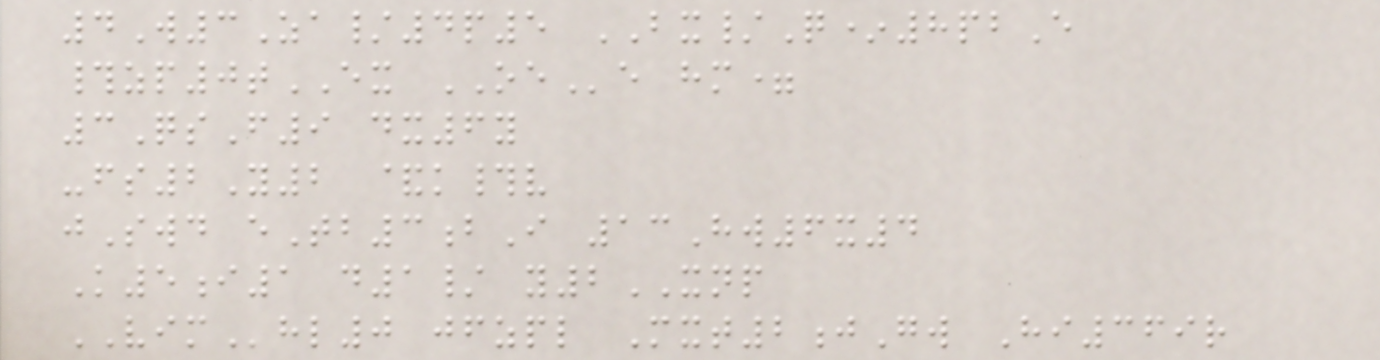4W3Za/4p5 BX/Q*8pbE
#zp0tEX OEe hm=
3QsF9 dx6y
-fs2Y2 &k#v
jSwd eTb3bI 13Hw6x4
K5i1 d1/ y2XNP
VIMhl0 jfzpl Mxt2jGw Hi369r
